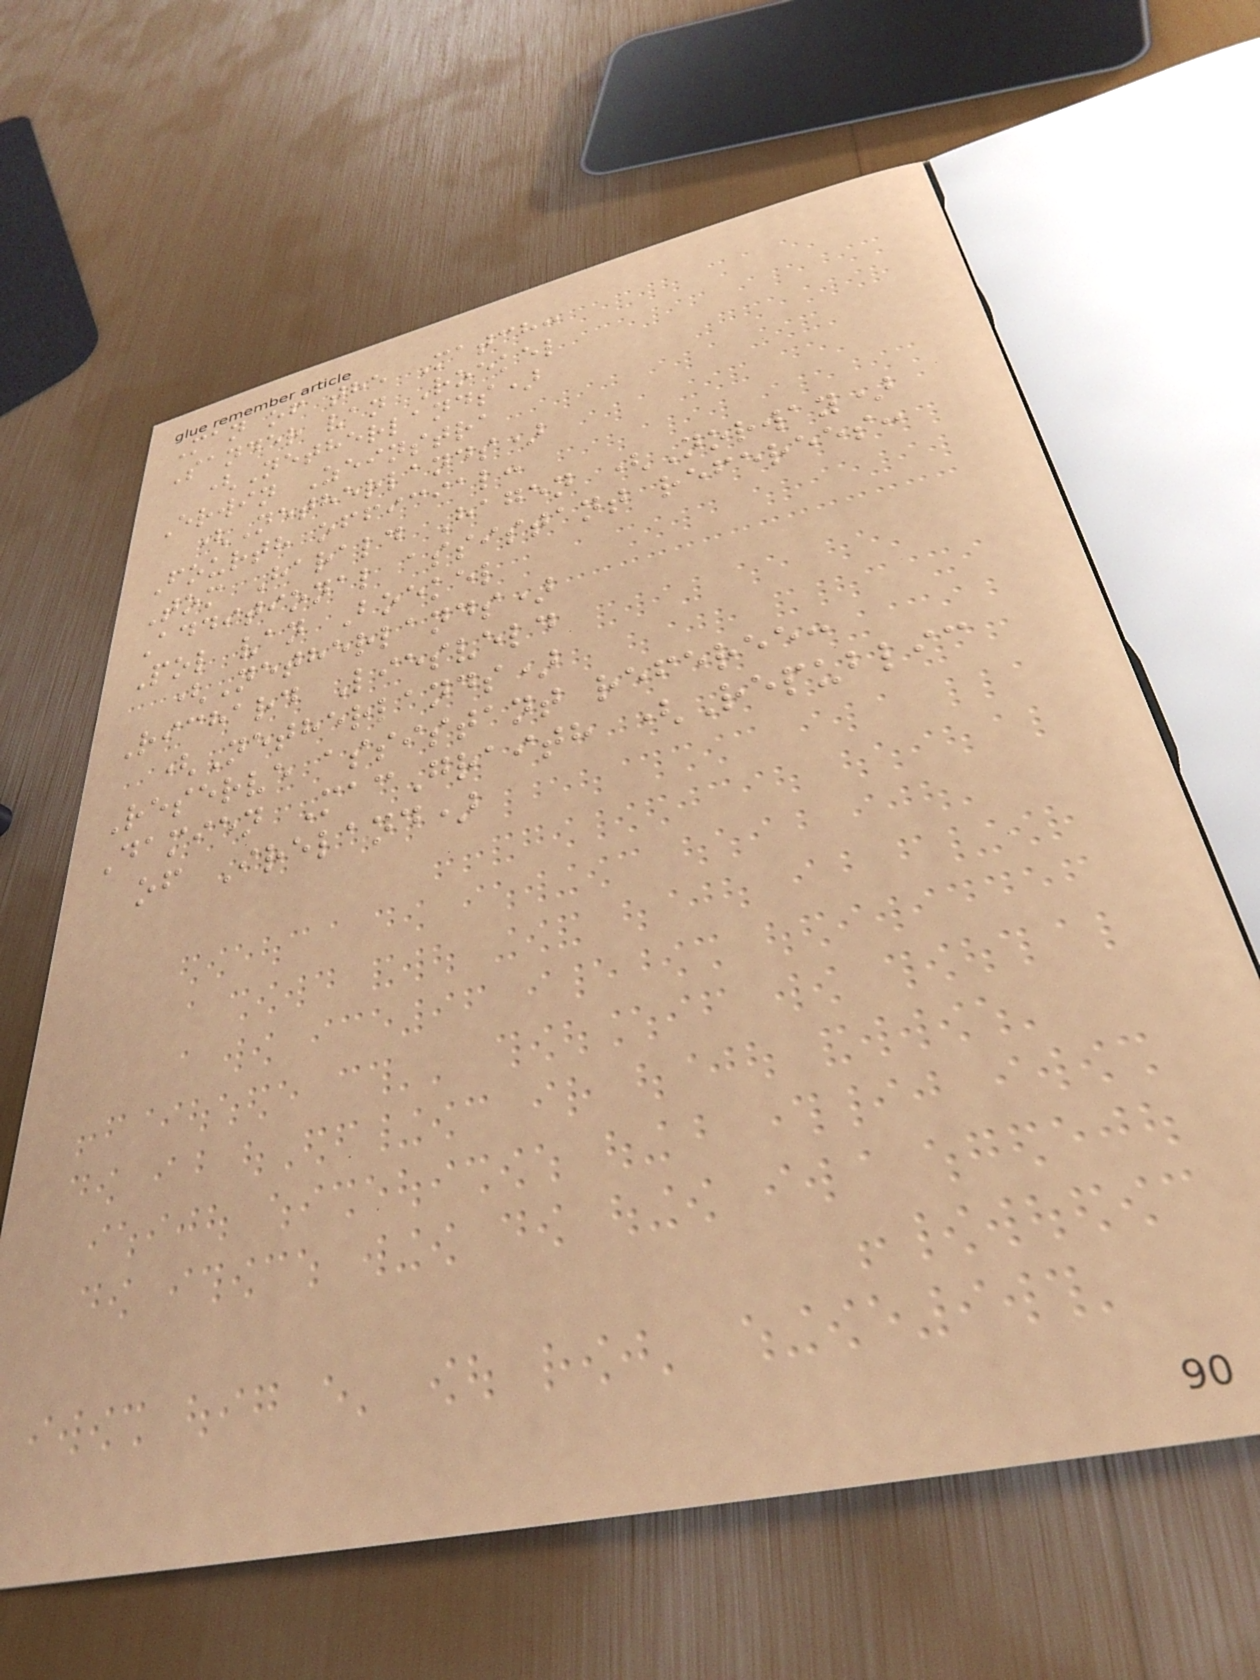Man of the Match:
Sander van Roekel
(Netherlands)
Erwin Zeinstra
(Netherlands)
Fourth official:
Tom Harald Hagen (Norway)
Additional assistant referees:
Pol van Boekel
(Netherlands)
Richard Liesveld
(Netherlands)
Reserve assistant referee:
Damien MacGraith (Republic
of Ireland)
